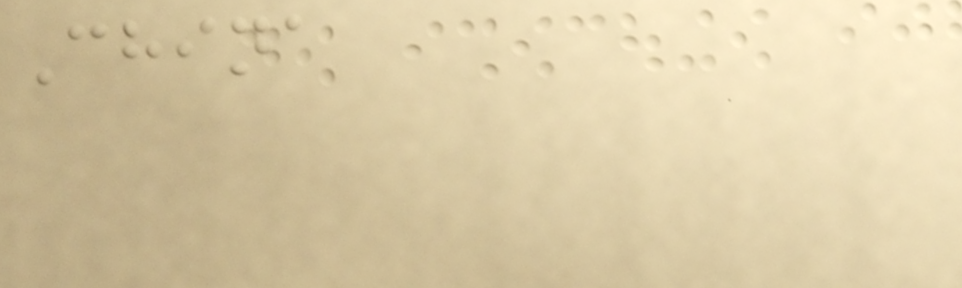China
